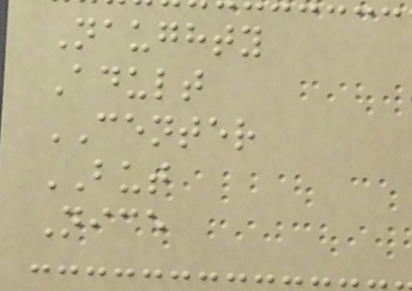Naughty
Adult
CENTER
BUT
Nice
